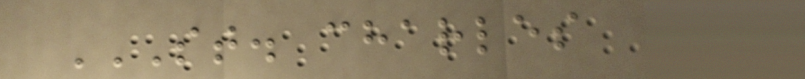ST. CHARLES
